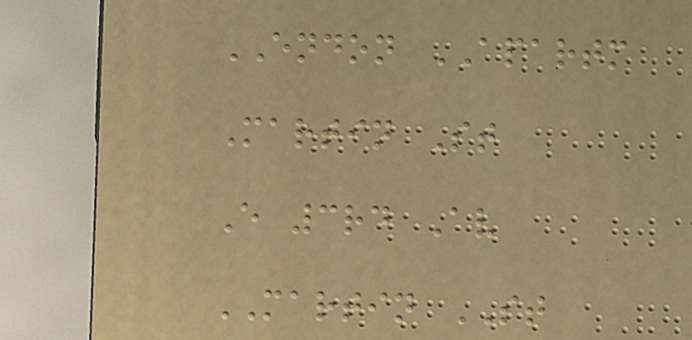ENDON APARTM
Martin St
E 3rd Av
MARTIN ST
